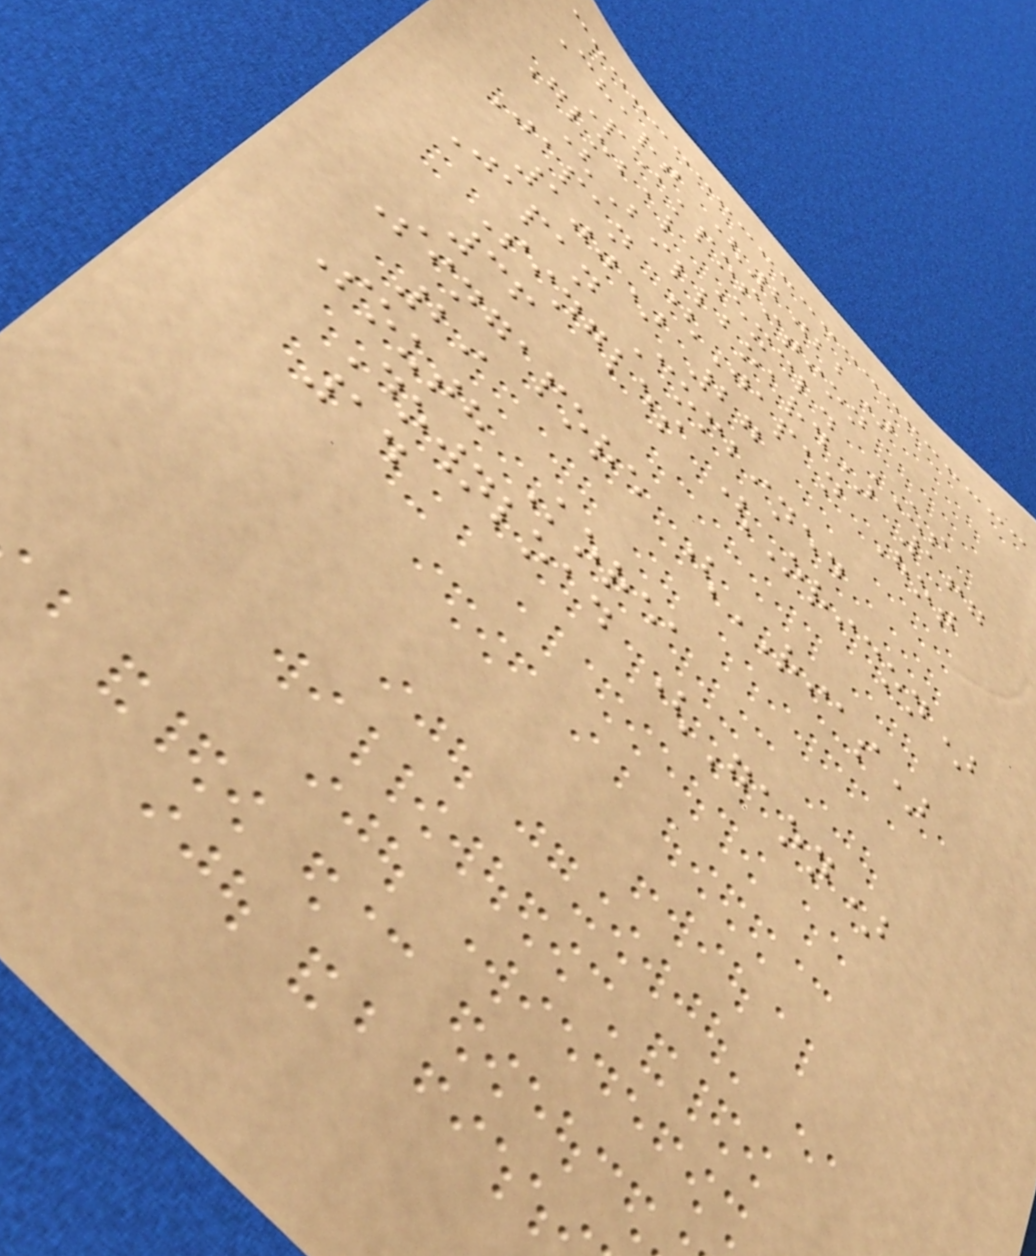Chart (2022)
Peakposition
Global Excl. US
(Billboard) 167
Japan (Japan Hot
100) 27
Japan Combined
Singles (Oricon)
36
Singapore (RIAS)
29
South Korea
Download (Gaon)
14
